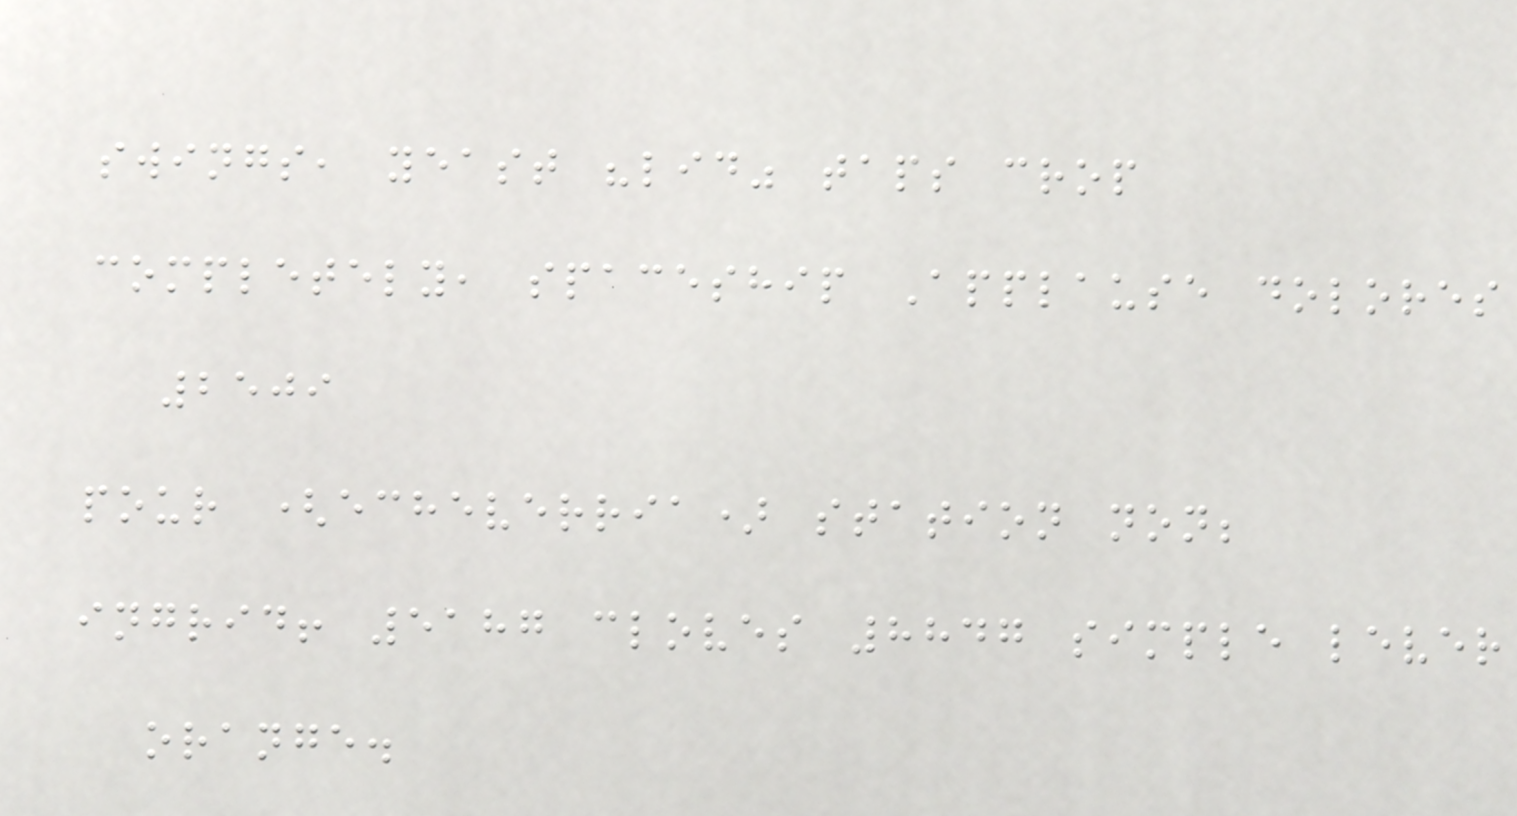swings, yeast "lid" taps crop
completely, spaceship Applause dolores
2509
pour (echeverria) station non;
ingrid! 5187 cloves 8847 simple lever
orange.
